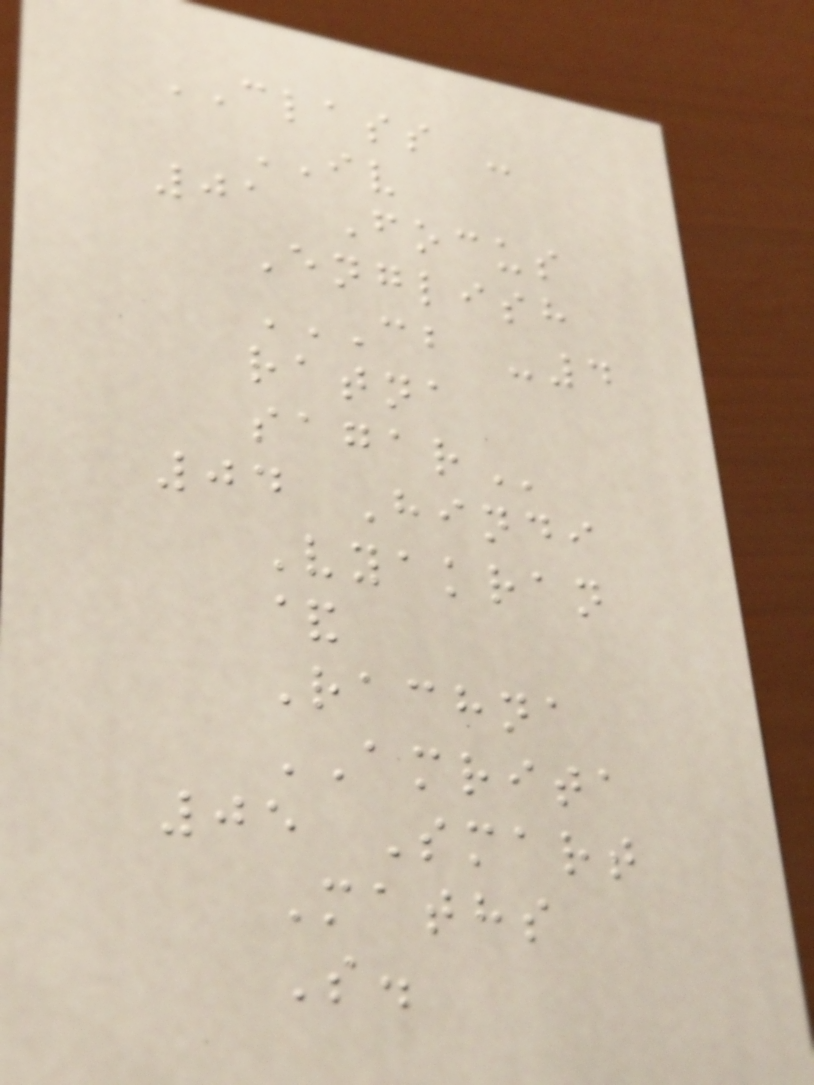CLASS -
IV
01 Focus
English
CB -4
RATNA
SAGAR
04 Hindi
Vyakran
&
Rachna
AMRITA
05 Smart
Maths
S.
